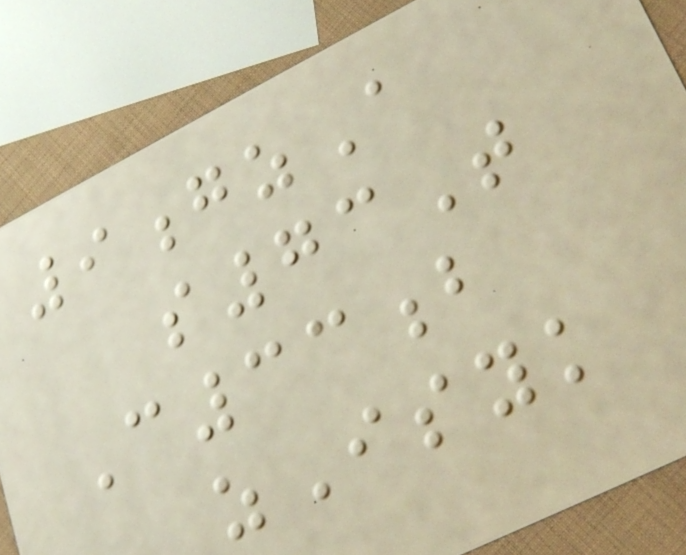9gzA
s73T
C33b
zIsyk
